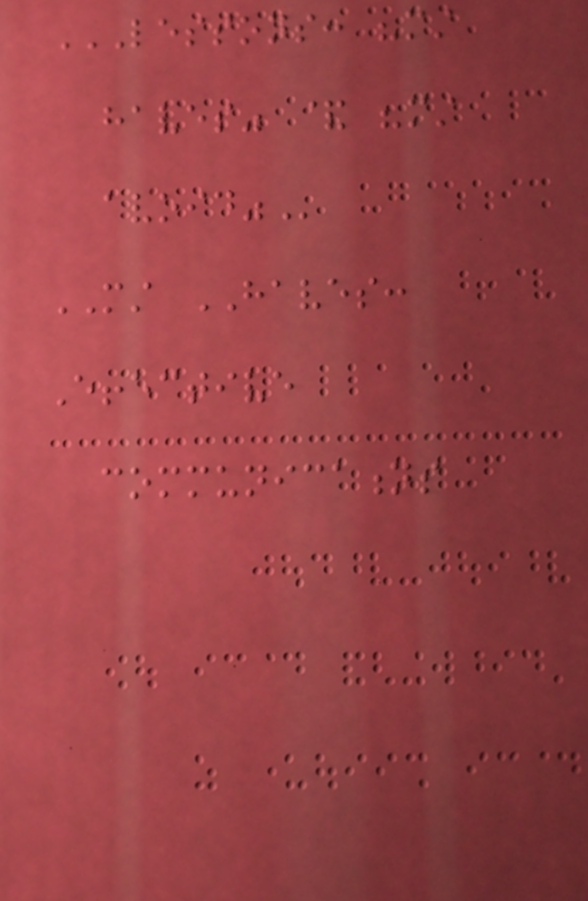LESSONS: "MUST
HAVES" & "MUST
AVOID"
MUST HAVES:
Effective
communications
